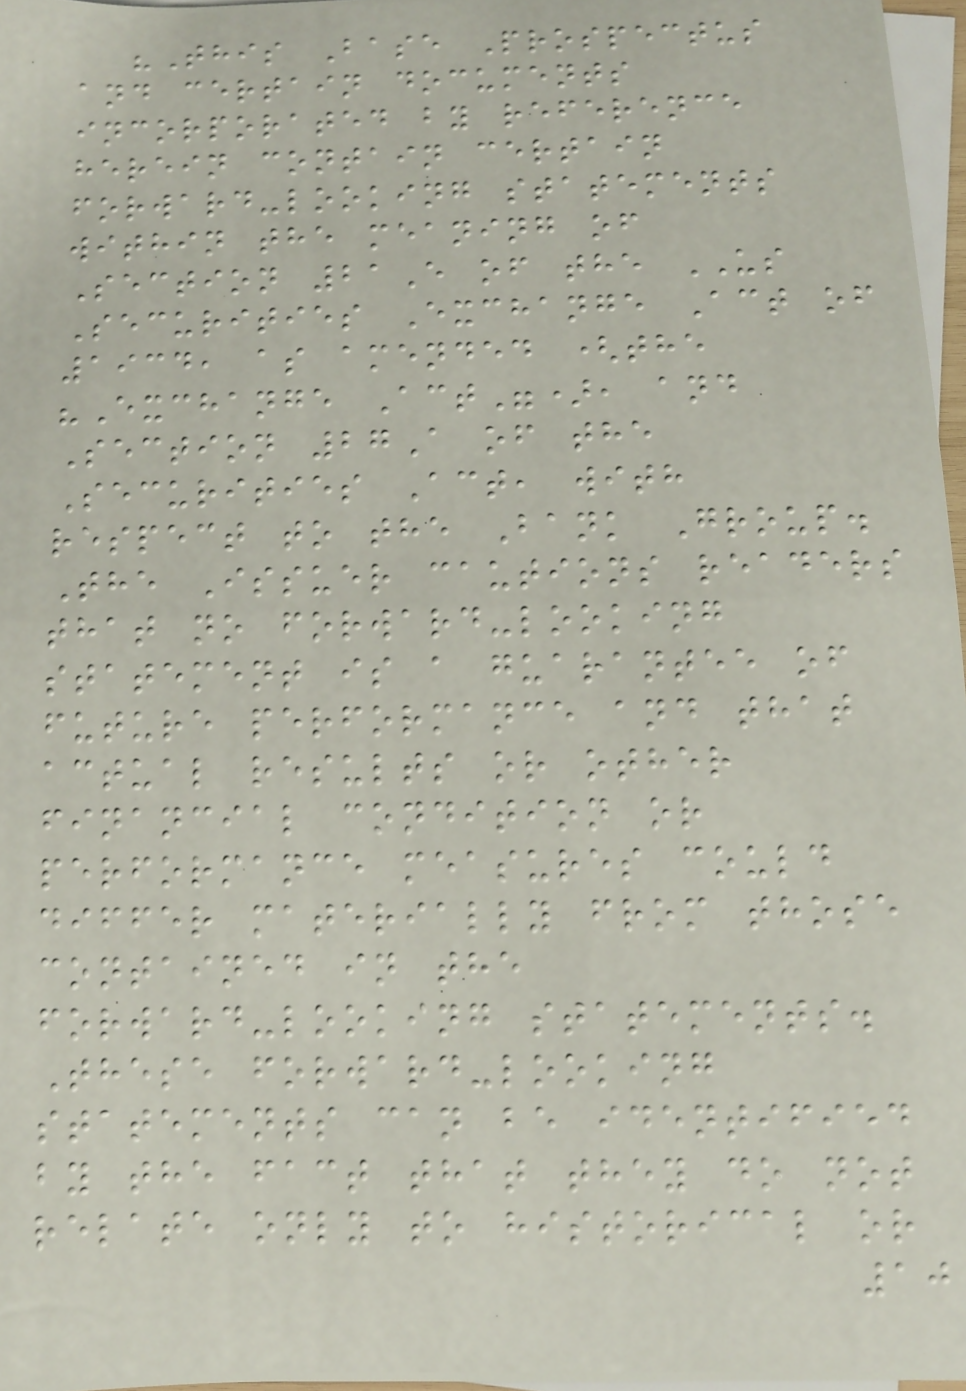"This Base Prospectus
and certain documents
incorporated by reference
herein contain certain
forward-looking statements
within the meaning of
Section 21E of the US
Securities Exchange Act of
1934, as amended (the
"Exchange Act"), and
Section 27A of the
Securities Act, with
respect to the Bank Group.
The Issuer cautions readers
that no forward-looking
statement is a guarantee of
future performance and that
actual results or other
financial condition or
performance measures could
differ materially from those
contained in the
forward-looking statements.
These forward-looking
statements can be identified
by the fact that they do not
relate only to historical or
10
